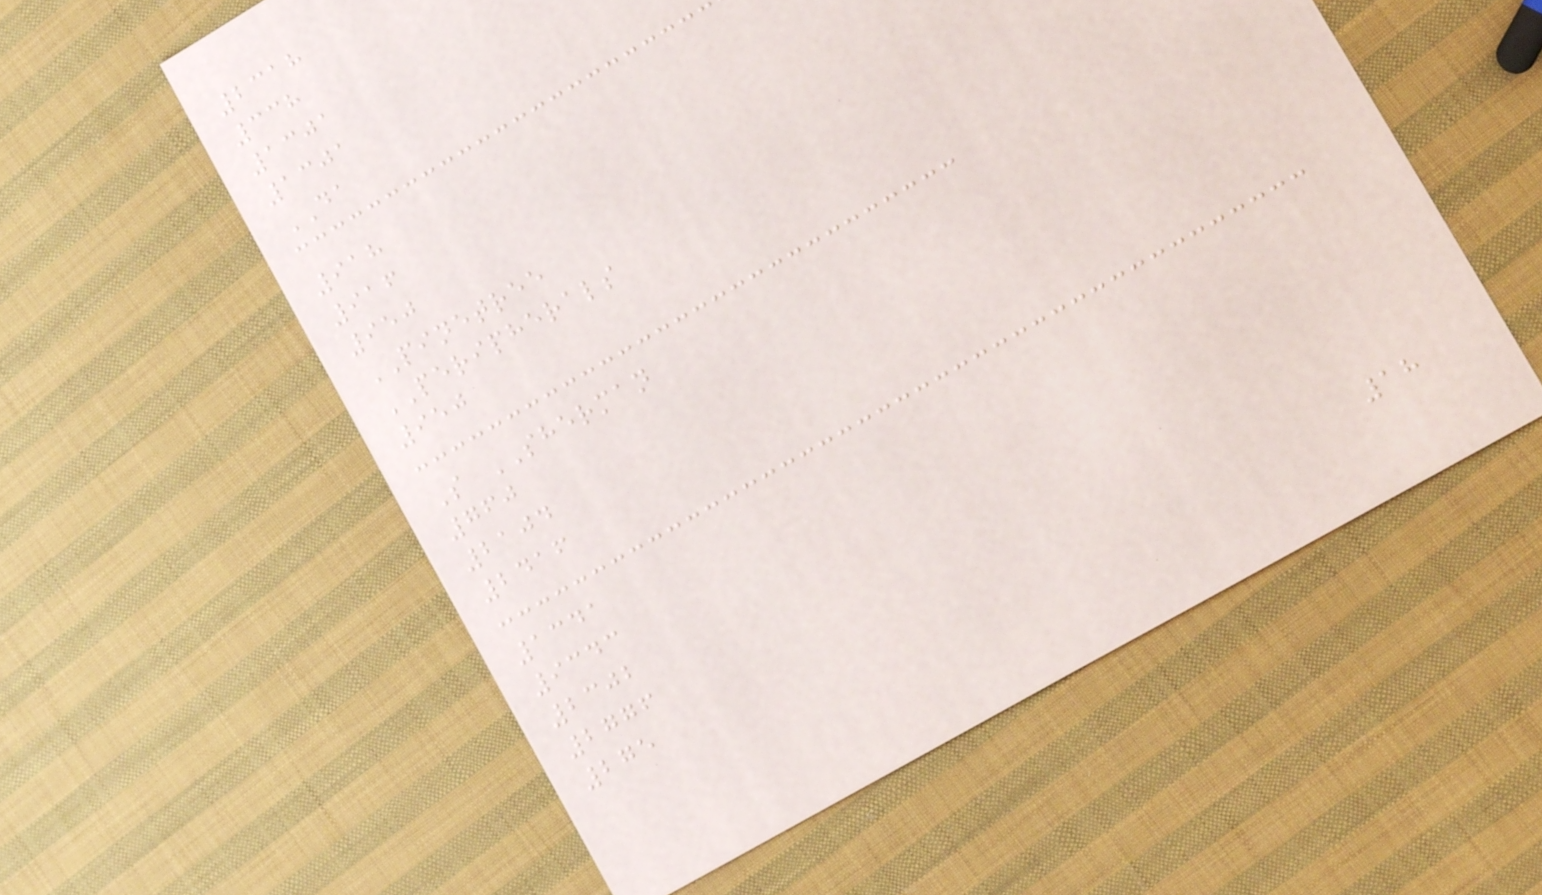2318
338
1301
1301
DA
918
916
950
PINETREE
PERIPHERALS
950
S SHERMAN
760
2104
2416
1341
9343
2302
2776
275
18
